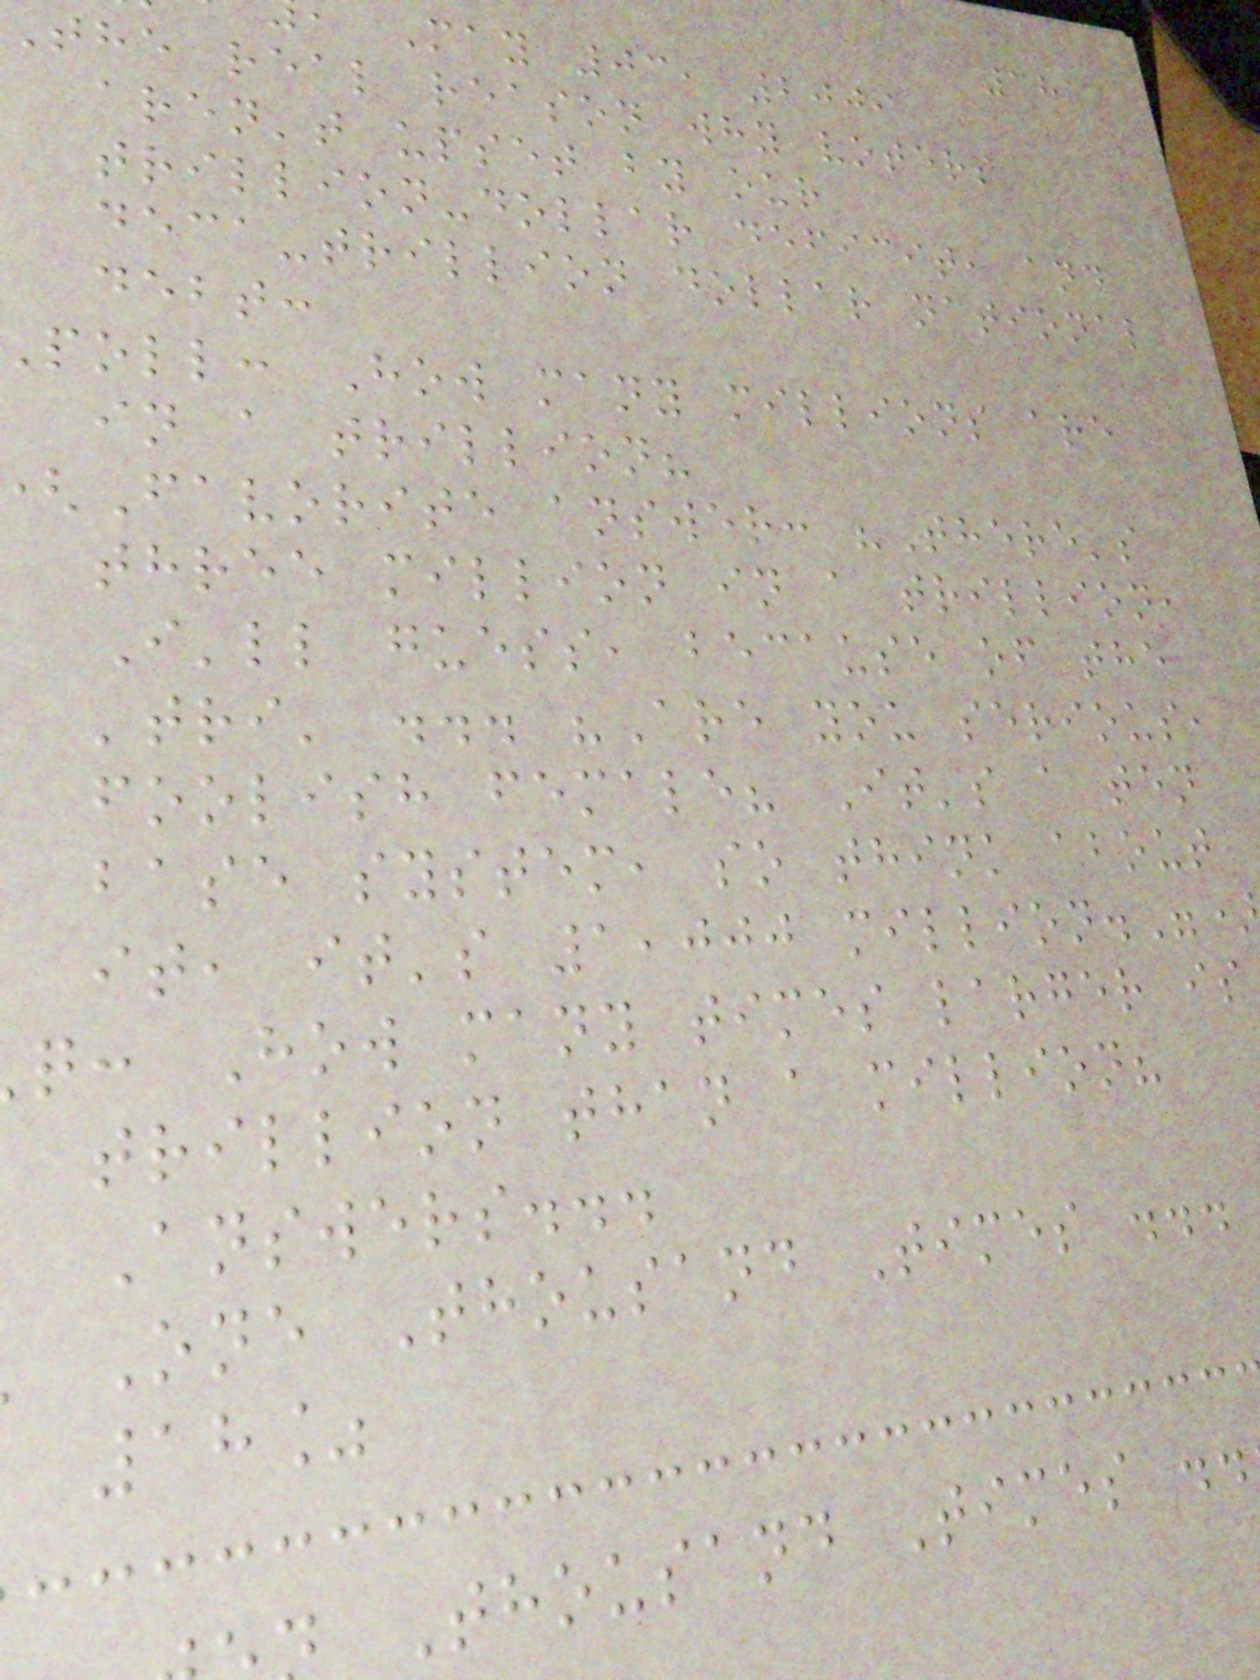181
May 03, 2009
The real reason why voters
aren't upset by our
trillion-dollar deficit, and
deca-trillion dollar national
debt:
poll: How many millions are
in a trillion?
Favorite answer: "There's
three million in a trillion,
I'll guess, because of the
'tri' ... "Are you serious,
foolish female? It's a ten
base system, so think about
it, it's 1,000 million.
q: How many times larger is
trillion than a million?
Answers...
One Thousand Times ...
18%
Thousand Times ..
